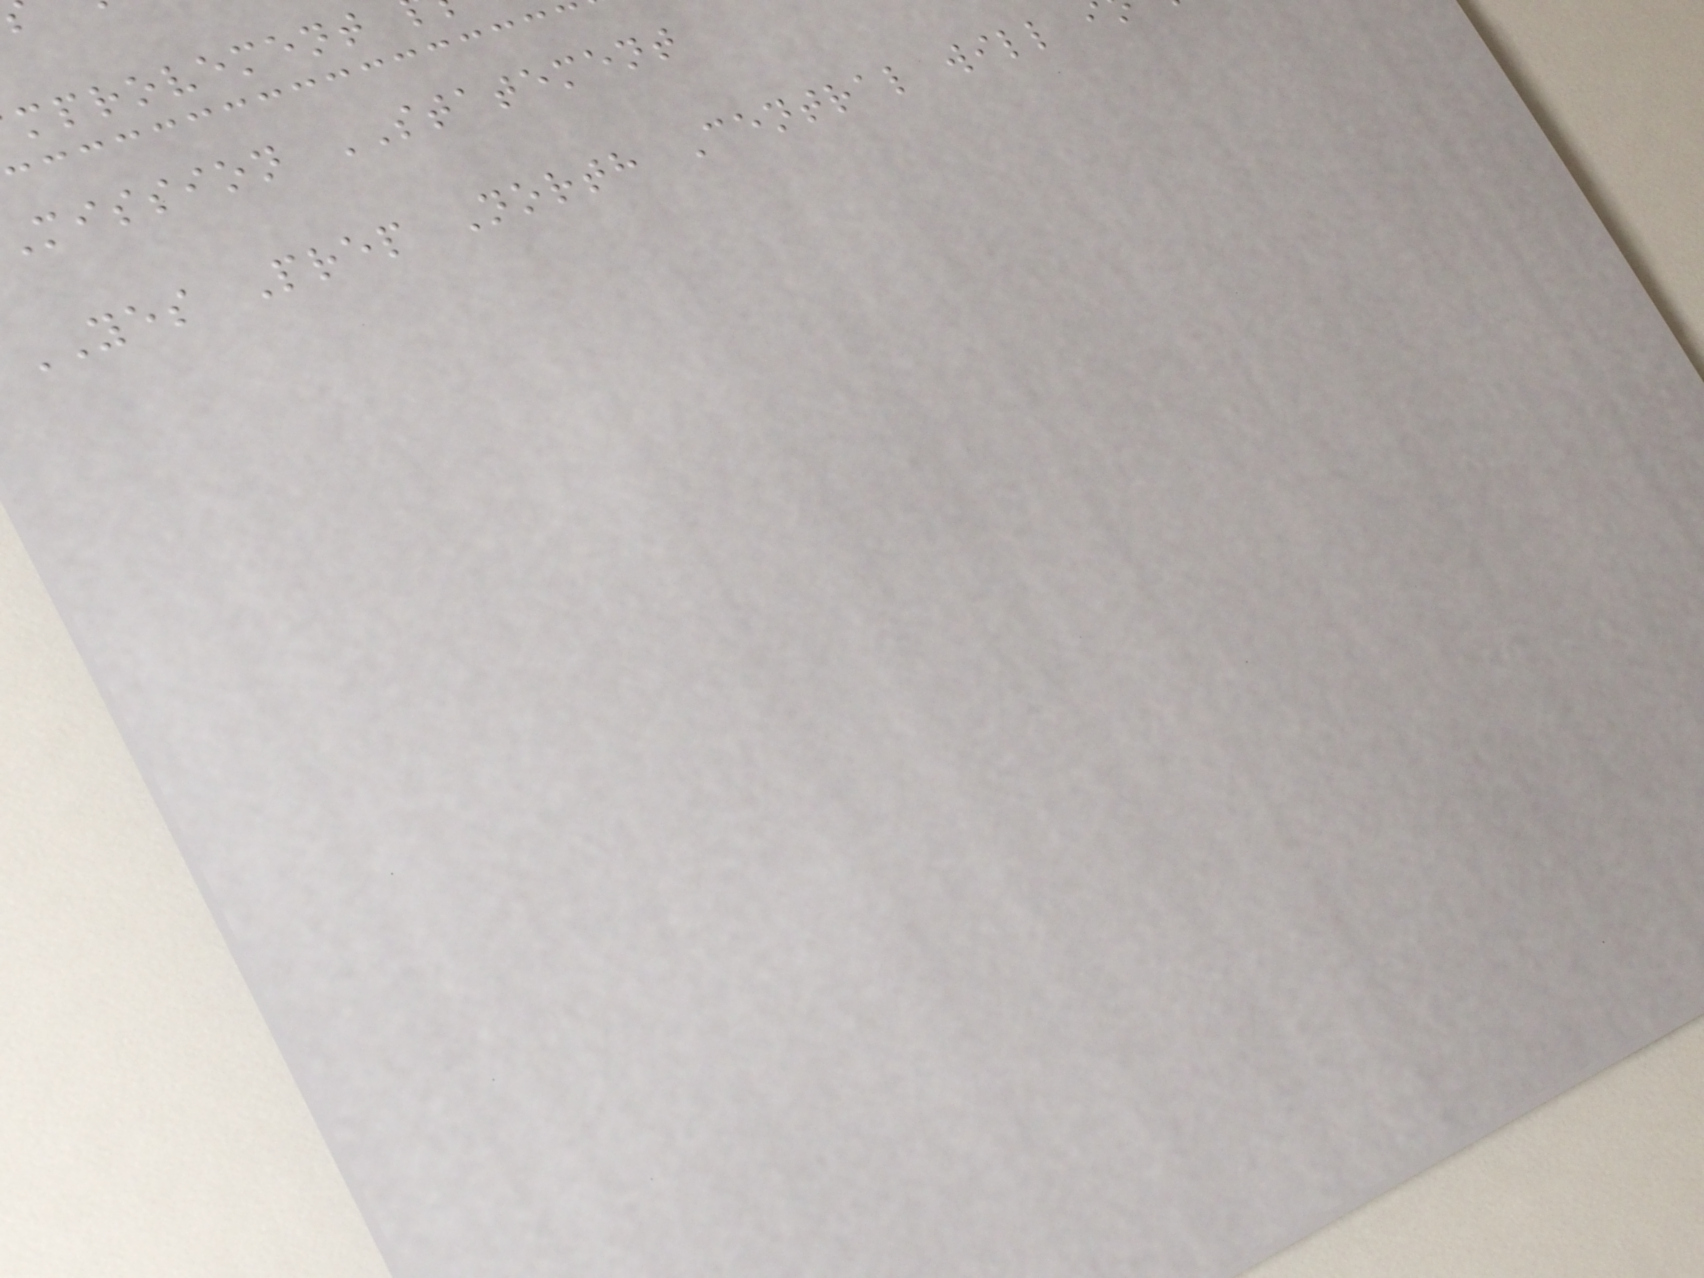mprovement
mission STATEMENT
YES Prep North Central will
